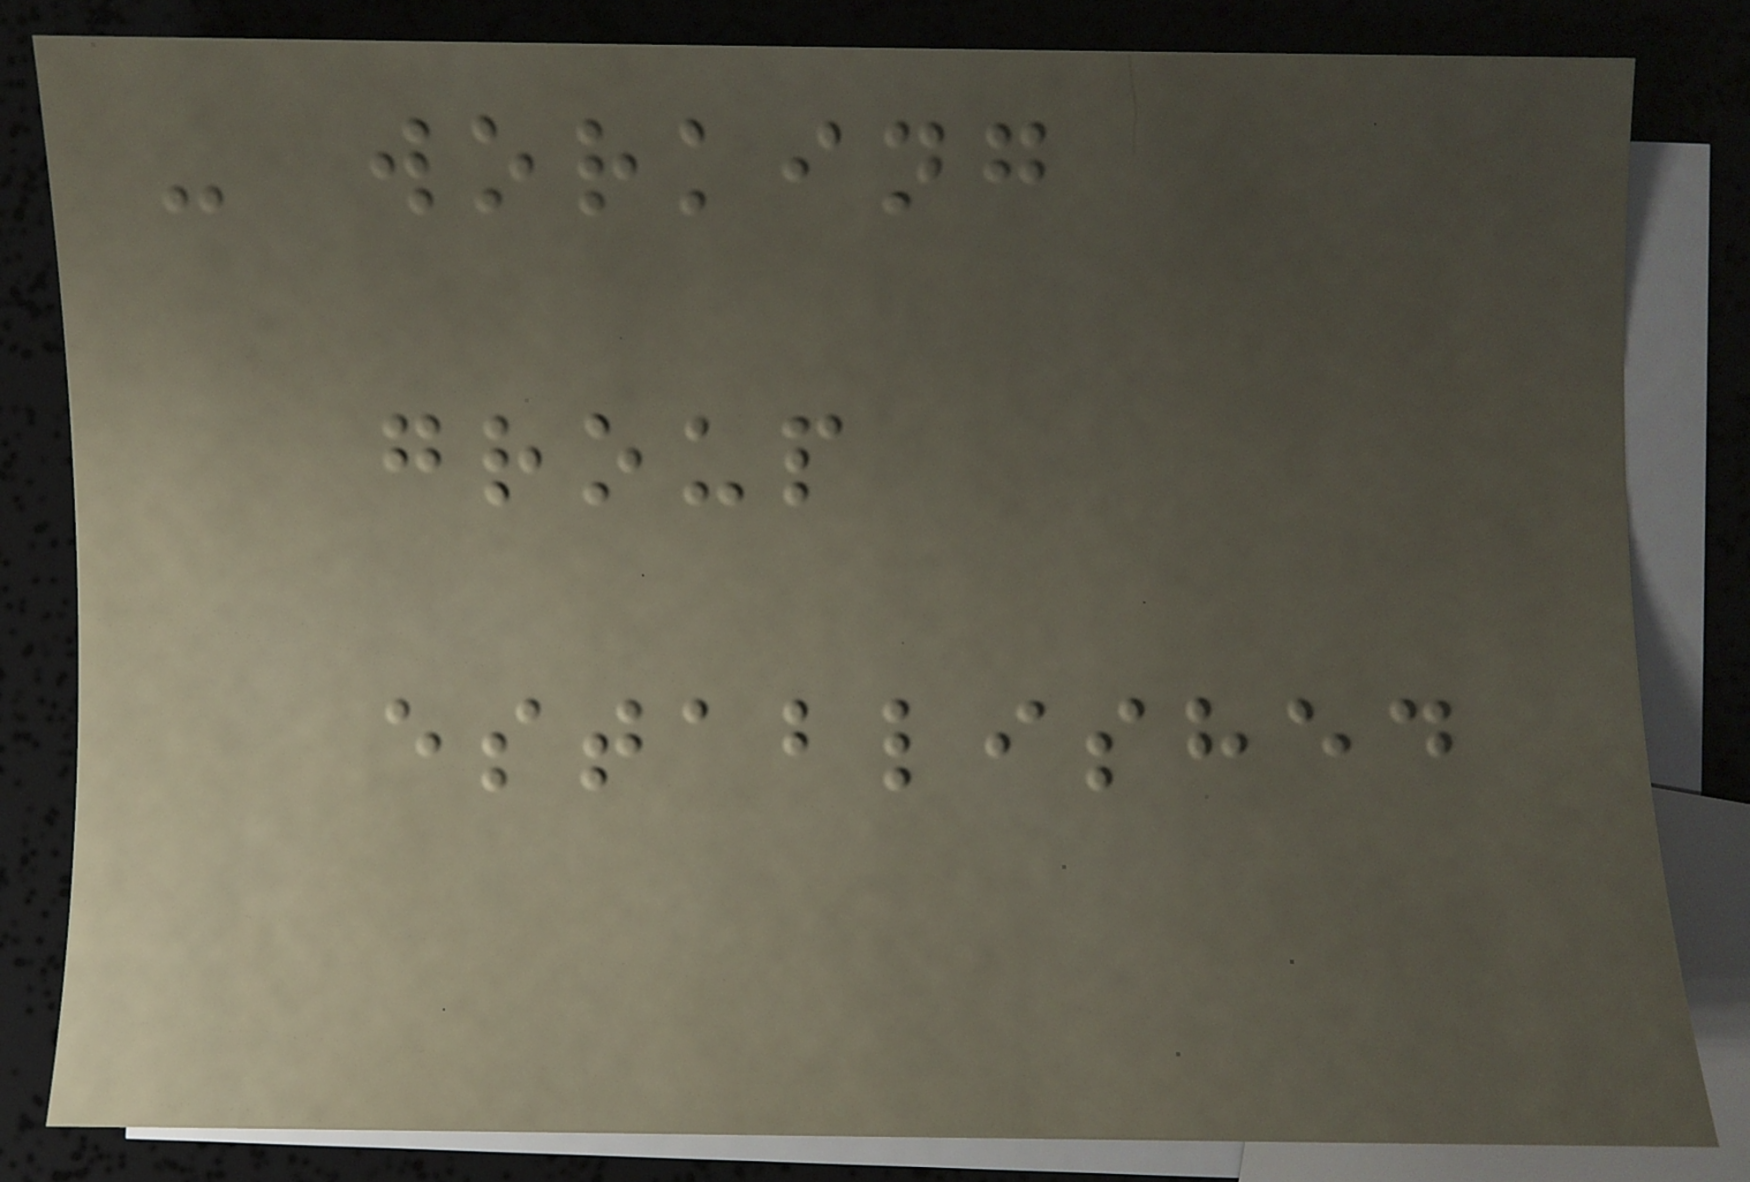- working
group
established
